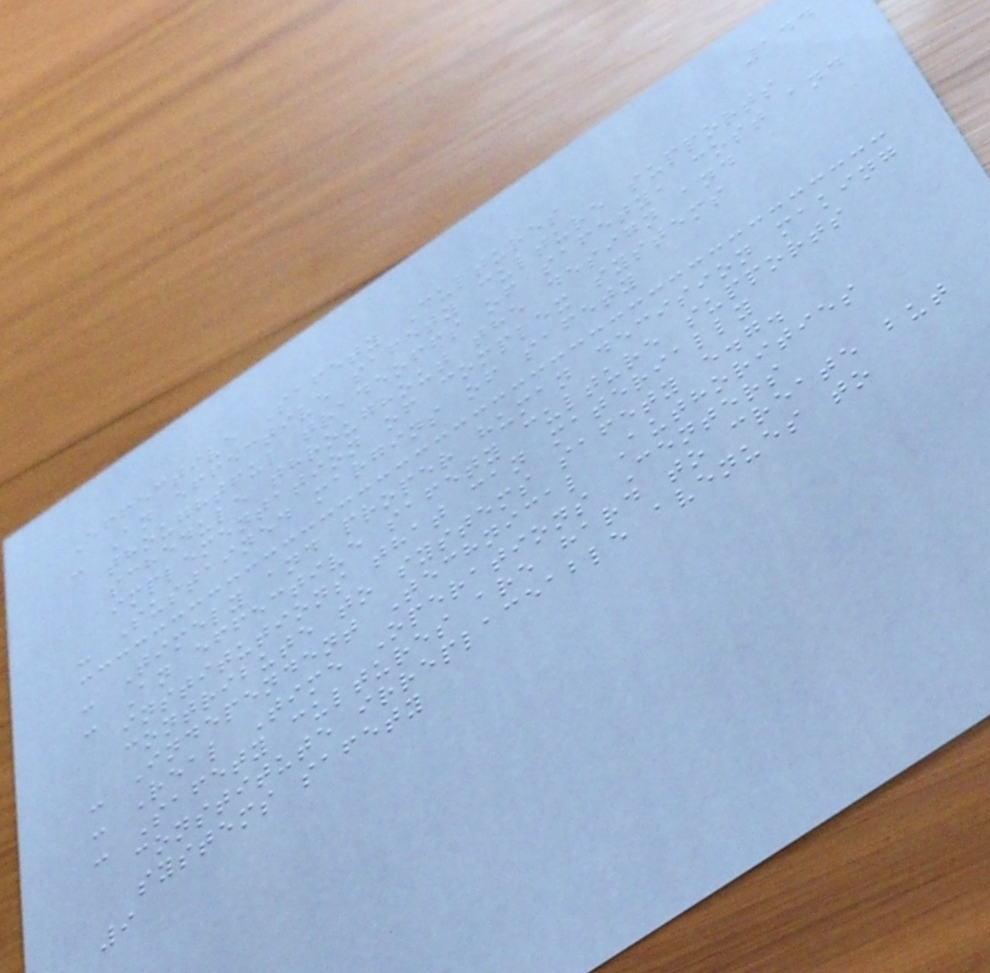144
Effective Safety Cultures
- An effective safety culture supports
thoughtful tradeoffs of safety, cost and
schedule throughout the design and
implementation of complex systems
- Sustained margins of safety
- Timely and proper human decision making
- An effective safety culture supports
institutions that can materially
contribute to systems safety e.g.
- Independent Technical Authorities
- Real Time Operations Centers
- Safety cultures are hard to create but
constitute irreplaceable avenues to
systems safety
9
